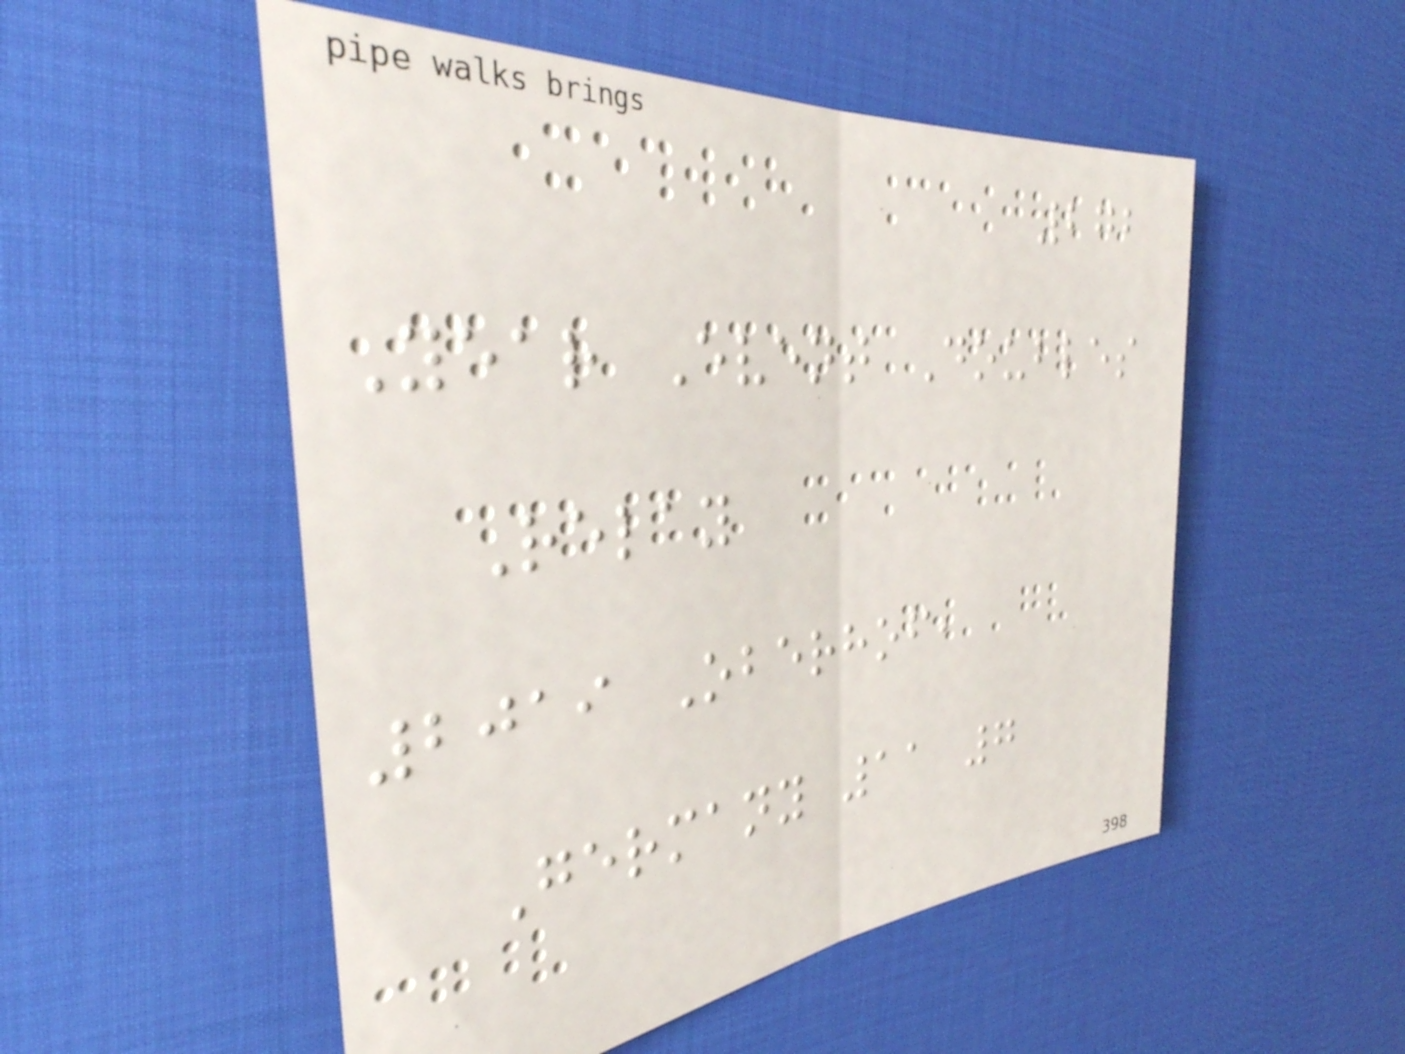272
Year Event Doubles
Relay
2019 Oberhof,
Germany 11 7
